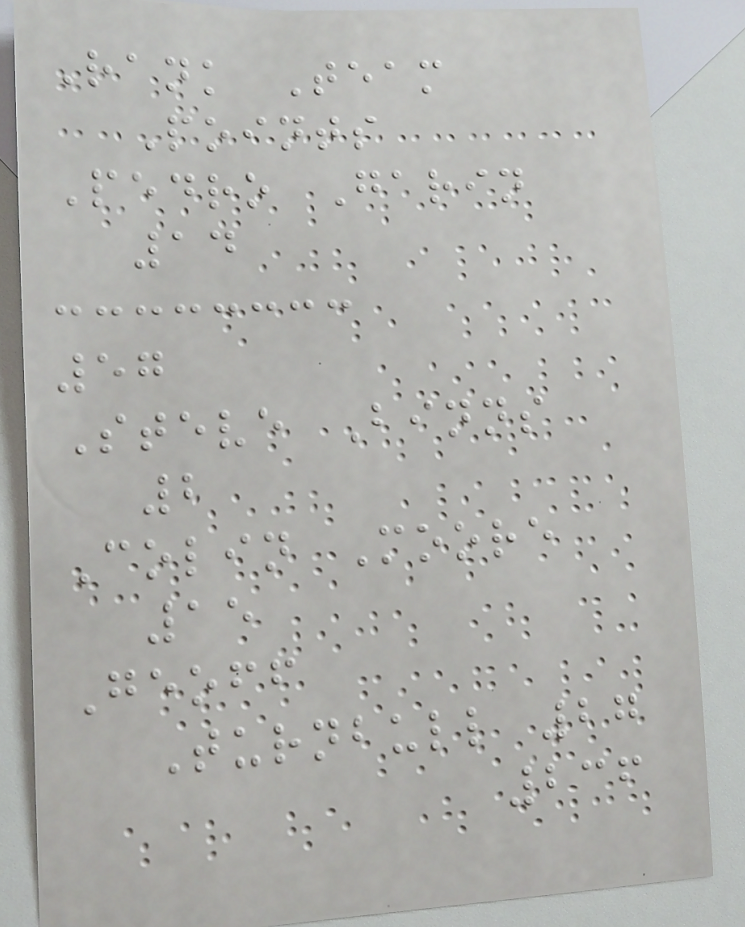Rank Team
Points
Pedro Garin
14
57
Steve Binns
2
Colin Moore
15
Geoff
Turnbull 27
236
